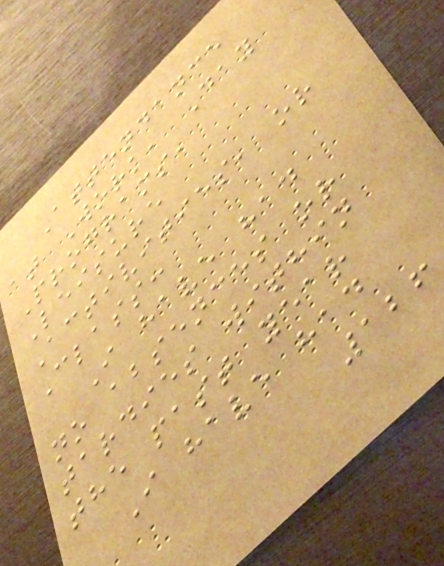Attendance
at Work, Day
Programs,
Leisure
Activities, or
Class:
I have had
no absences or
tardies within
the past year
I have had
126
